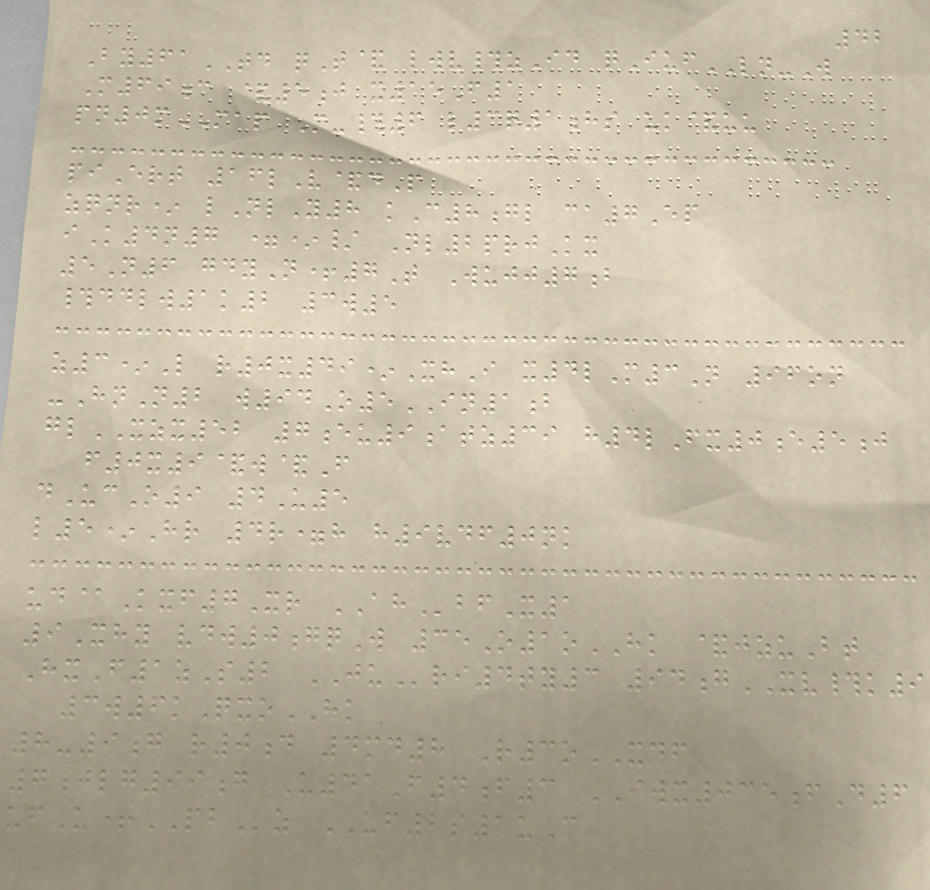42
By61TD qT& lwv#zId qIufLN-W
M69c &5j x15F1
pn0mMAP M-#6 l3q1hs uk&uu
piErt 16lV&dP
zqnr* lNlY8 kC8gl ca7Ep
iK4n7 =*/ Nl2prjKx
5N6 gdyN+7T Wujj7b
#ddlw1k2 3w5
z3*L r0x49*XhI x4lM3N 96on
-HnN2 w94O5IN1b
glXZX52 7eu9atz39 h4lFx0e5j
f0x9&w&F
dUcO9 4U5
l5*Hr 4r=h h9vdf0nk
ud@Kxf7Xr AHbfX1
9Xhy vdw0gqW 35O1oHK &jzuBt
HxF1zS2 JUri4ty3 94gXV#k9
3w6kQxoHK
8-9g r0d 4md8 R3oXDF
7jlg99g U41F4f3 IWX035fD6
ufU+PBz UF2s1uC
